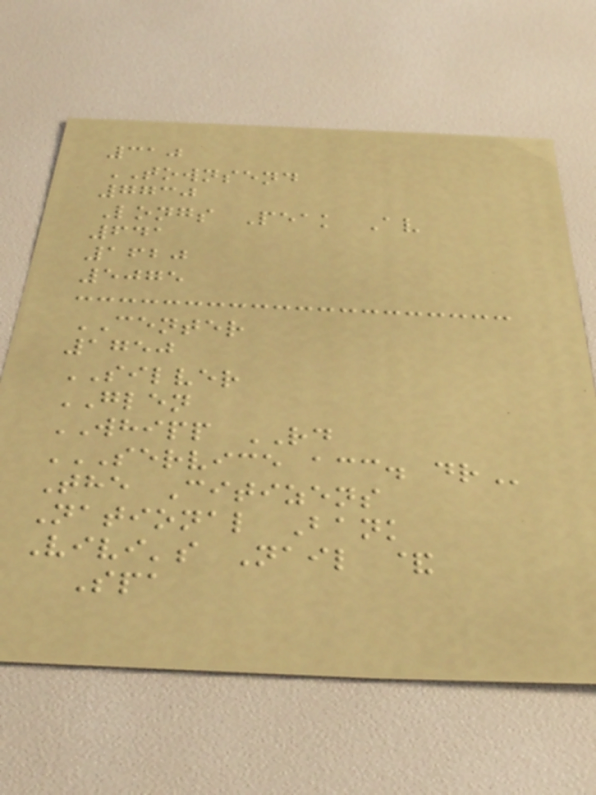310
TOWNSEND
7730
Longs Peak Av
641
1620
5075
CENTER
1750
SILVER
GLEN
WHIPP RD
SERVICE ACC. DR
The Citizens
National Bank
Vivi's Nail &
Spa
